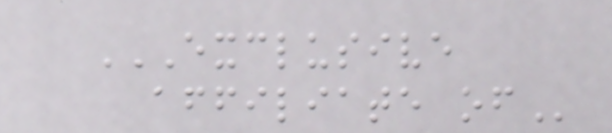EXCLUSIVE
AFFILIATE OF
